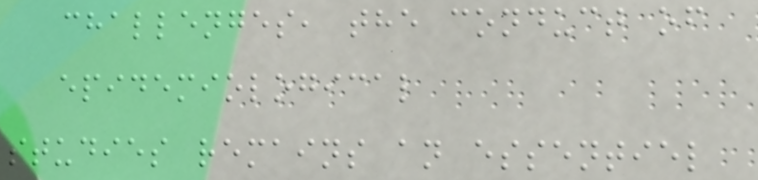challenges, the conduct of
epidemiological
studies remains an essentiel
